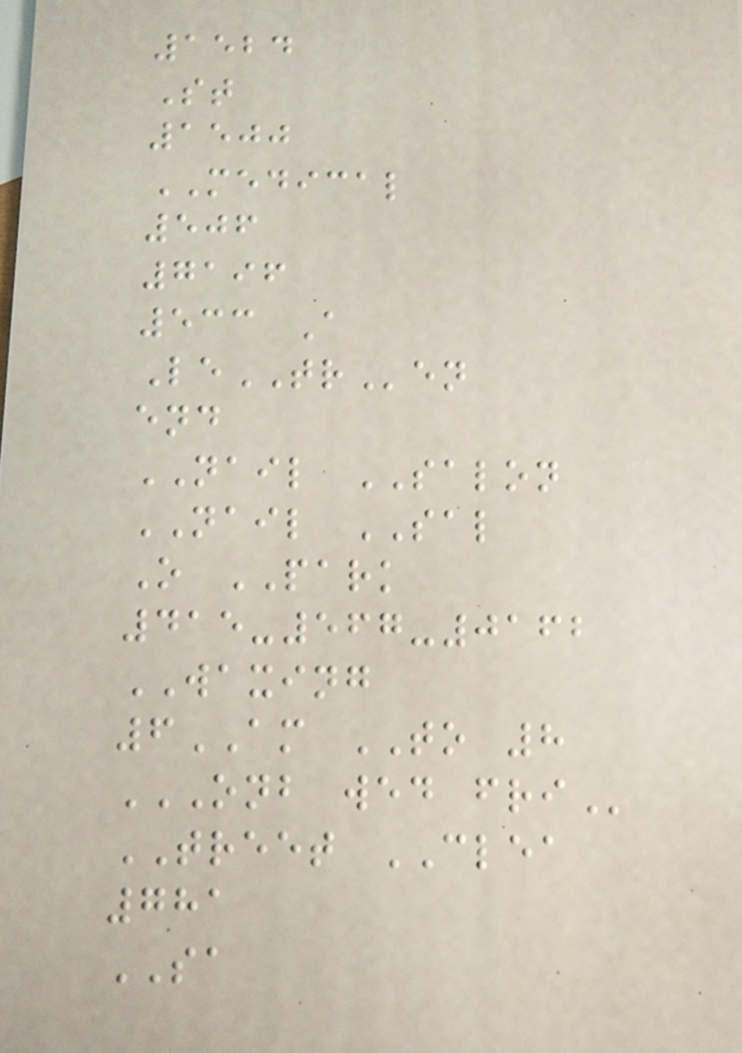1524
St
1500
MEDICAL
506
7196
533 A
LeTRen
end
NAIL SALON
NAIL SAL
O PARK
415-567-0162
WAXING
6AM TO 8
ONB WED FRI
TREET CLEA
781
SA
